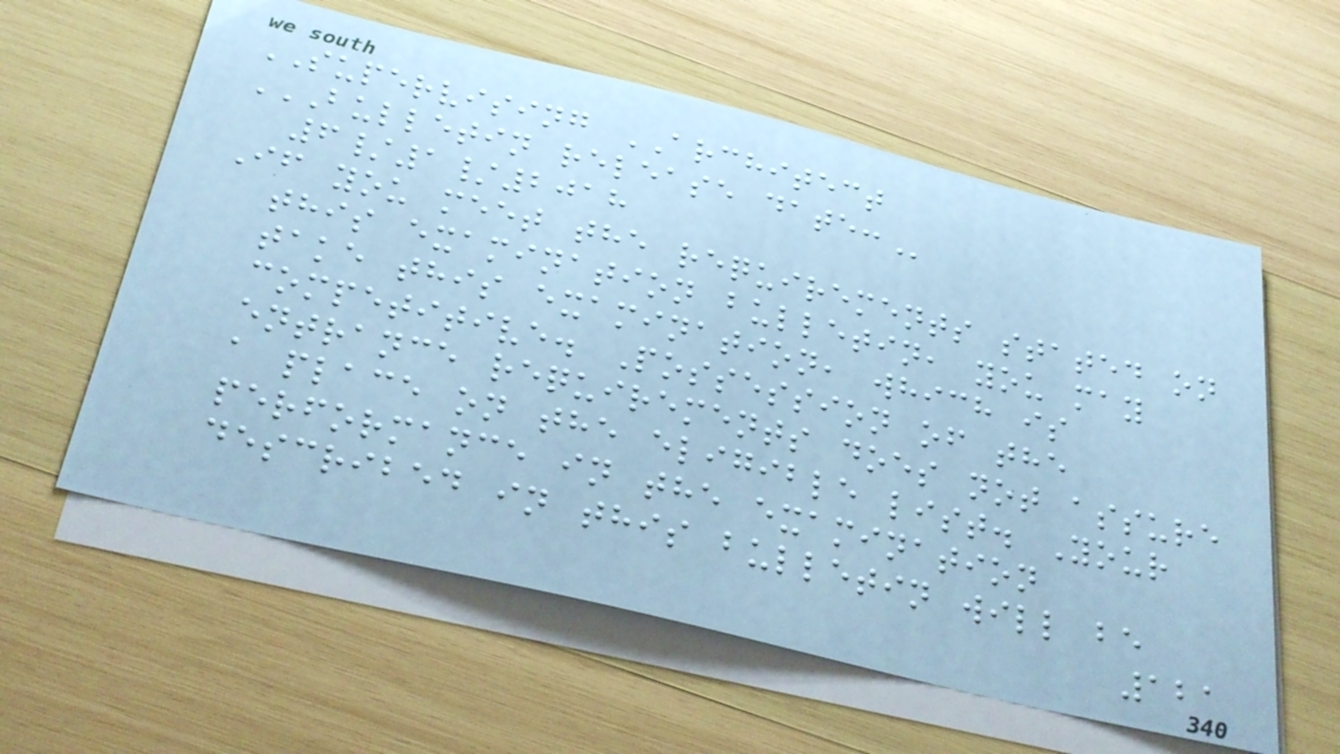SUPERVISING ARCHITECT
BULLETIN RELEASE DATE:
6/1/2018
If you meet the requirements stated on
this examination bulletin, you may
take this examination, which is
competitive. Possession of the
entrance requirements does not assure
a place on the eligible list. Your
performance in the examination
described in this bulletin will be
121
